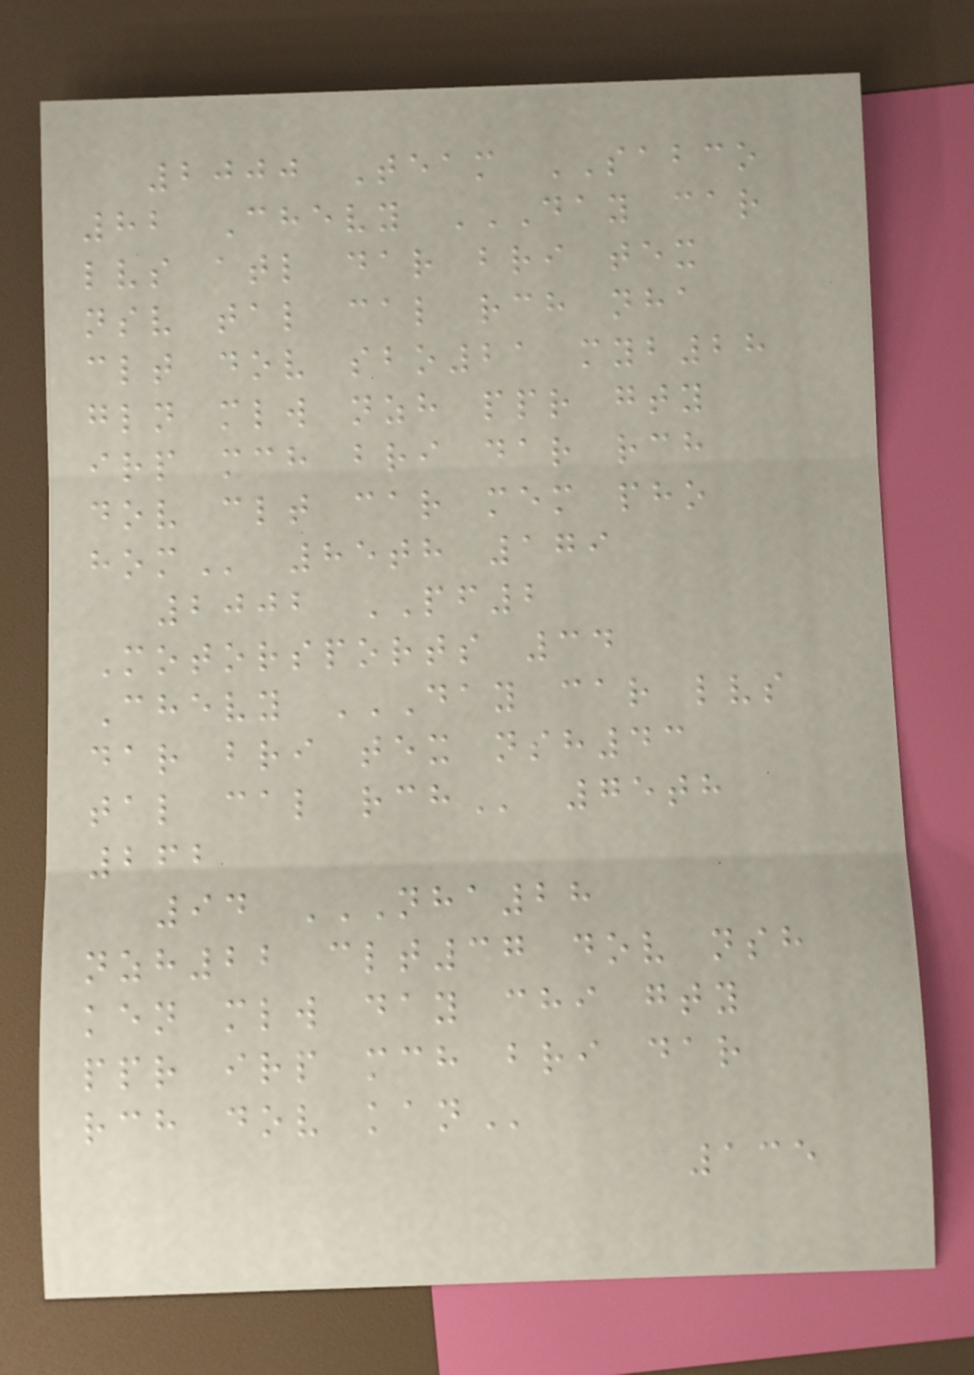2000 Team SABCO
82 Chevy DAY CAR
LVS ATL DAR BRI TEX
NSV TAL CAL RCH NHA
CLT DOV SBO21 MYB28
GLN MLW NZH PPR GTY
IRP MCH BRI DAR RCH
DOV CLT CAR MEM PHO
HOM 85th 179
2002 PF2
Motorsports 34
Chevy DAY CAR LVS
DAR BRI TEX NSH43
TAL CAL RCH 75th
262
94 NHA28
NZH22 CLT37 DOV NSH
KEN MLW DAY CHI GTY
PPR IRP MCH BRI DAR
RCH DOV KAN
135
